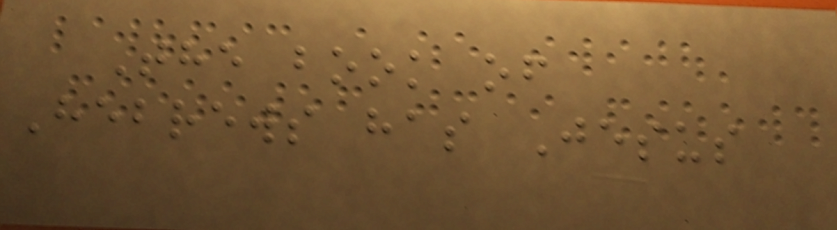The book of
Hebrews has Jesus
